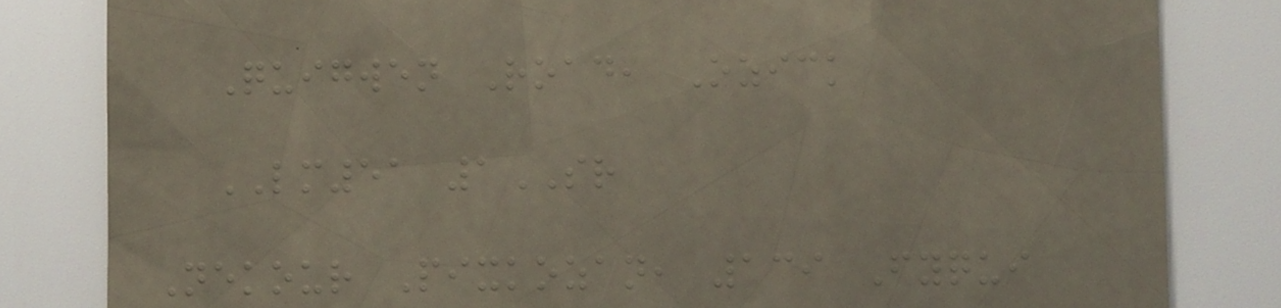Quigwen Road, Ozick
LM51 1SR
Nekour Pixkozan, 139 Fyqui
